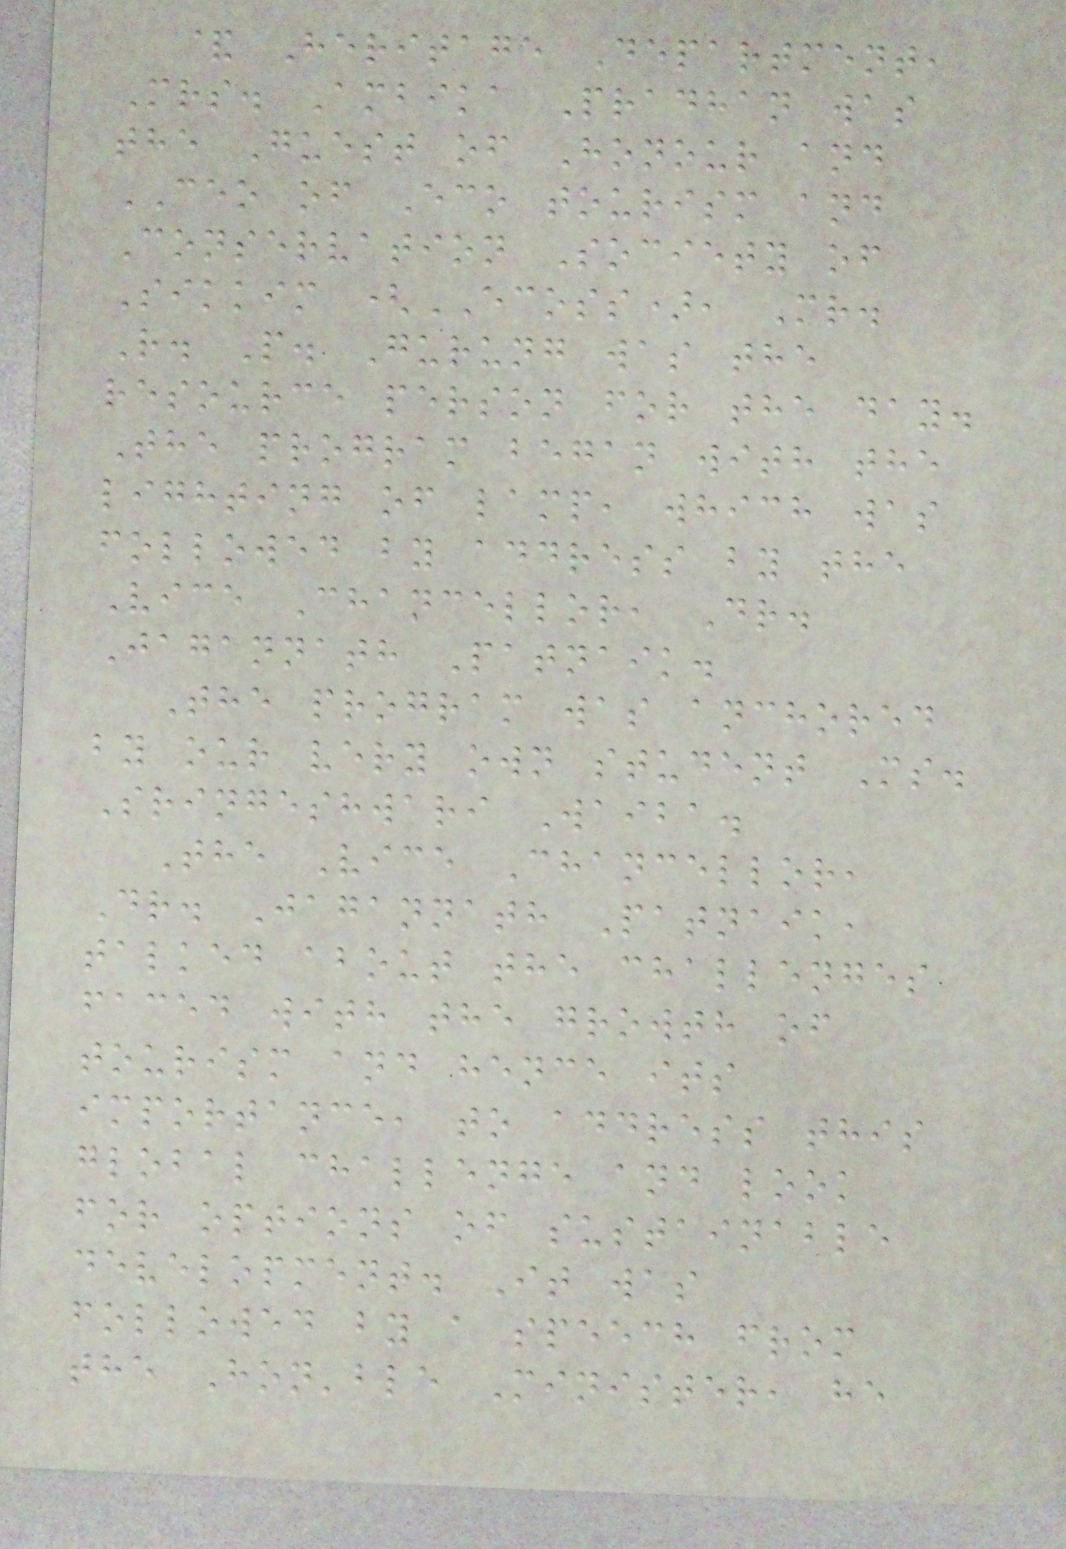& Heritage Department,
Mrs. Ambika Pradhan was
the Guest of Honour and
CEO of Eco tourism and
Conservation Society of
Sikkim (ECOSS), Mr.
R. P. Gurung was the
resource person for the day.
The program began with the
lighting of lamp, which was
followed by address by the
Vice Chancellor, Dr.
Jagannath Patnaik.
The program was anchored
by our very own student Ms.
Sringeshwari Waiba.
The Vice Chancellor,
Dr. Jagannath Patnaik,
talked about the challenges
faced with the growth of
tourism and hence its
importance, to address this
global challenge and look
for options of sustainable
development. It was
followed by a speech from
the Hon'ble Minister, he
